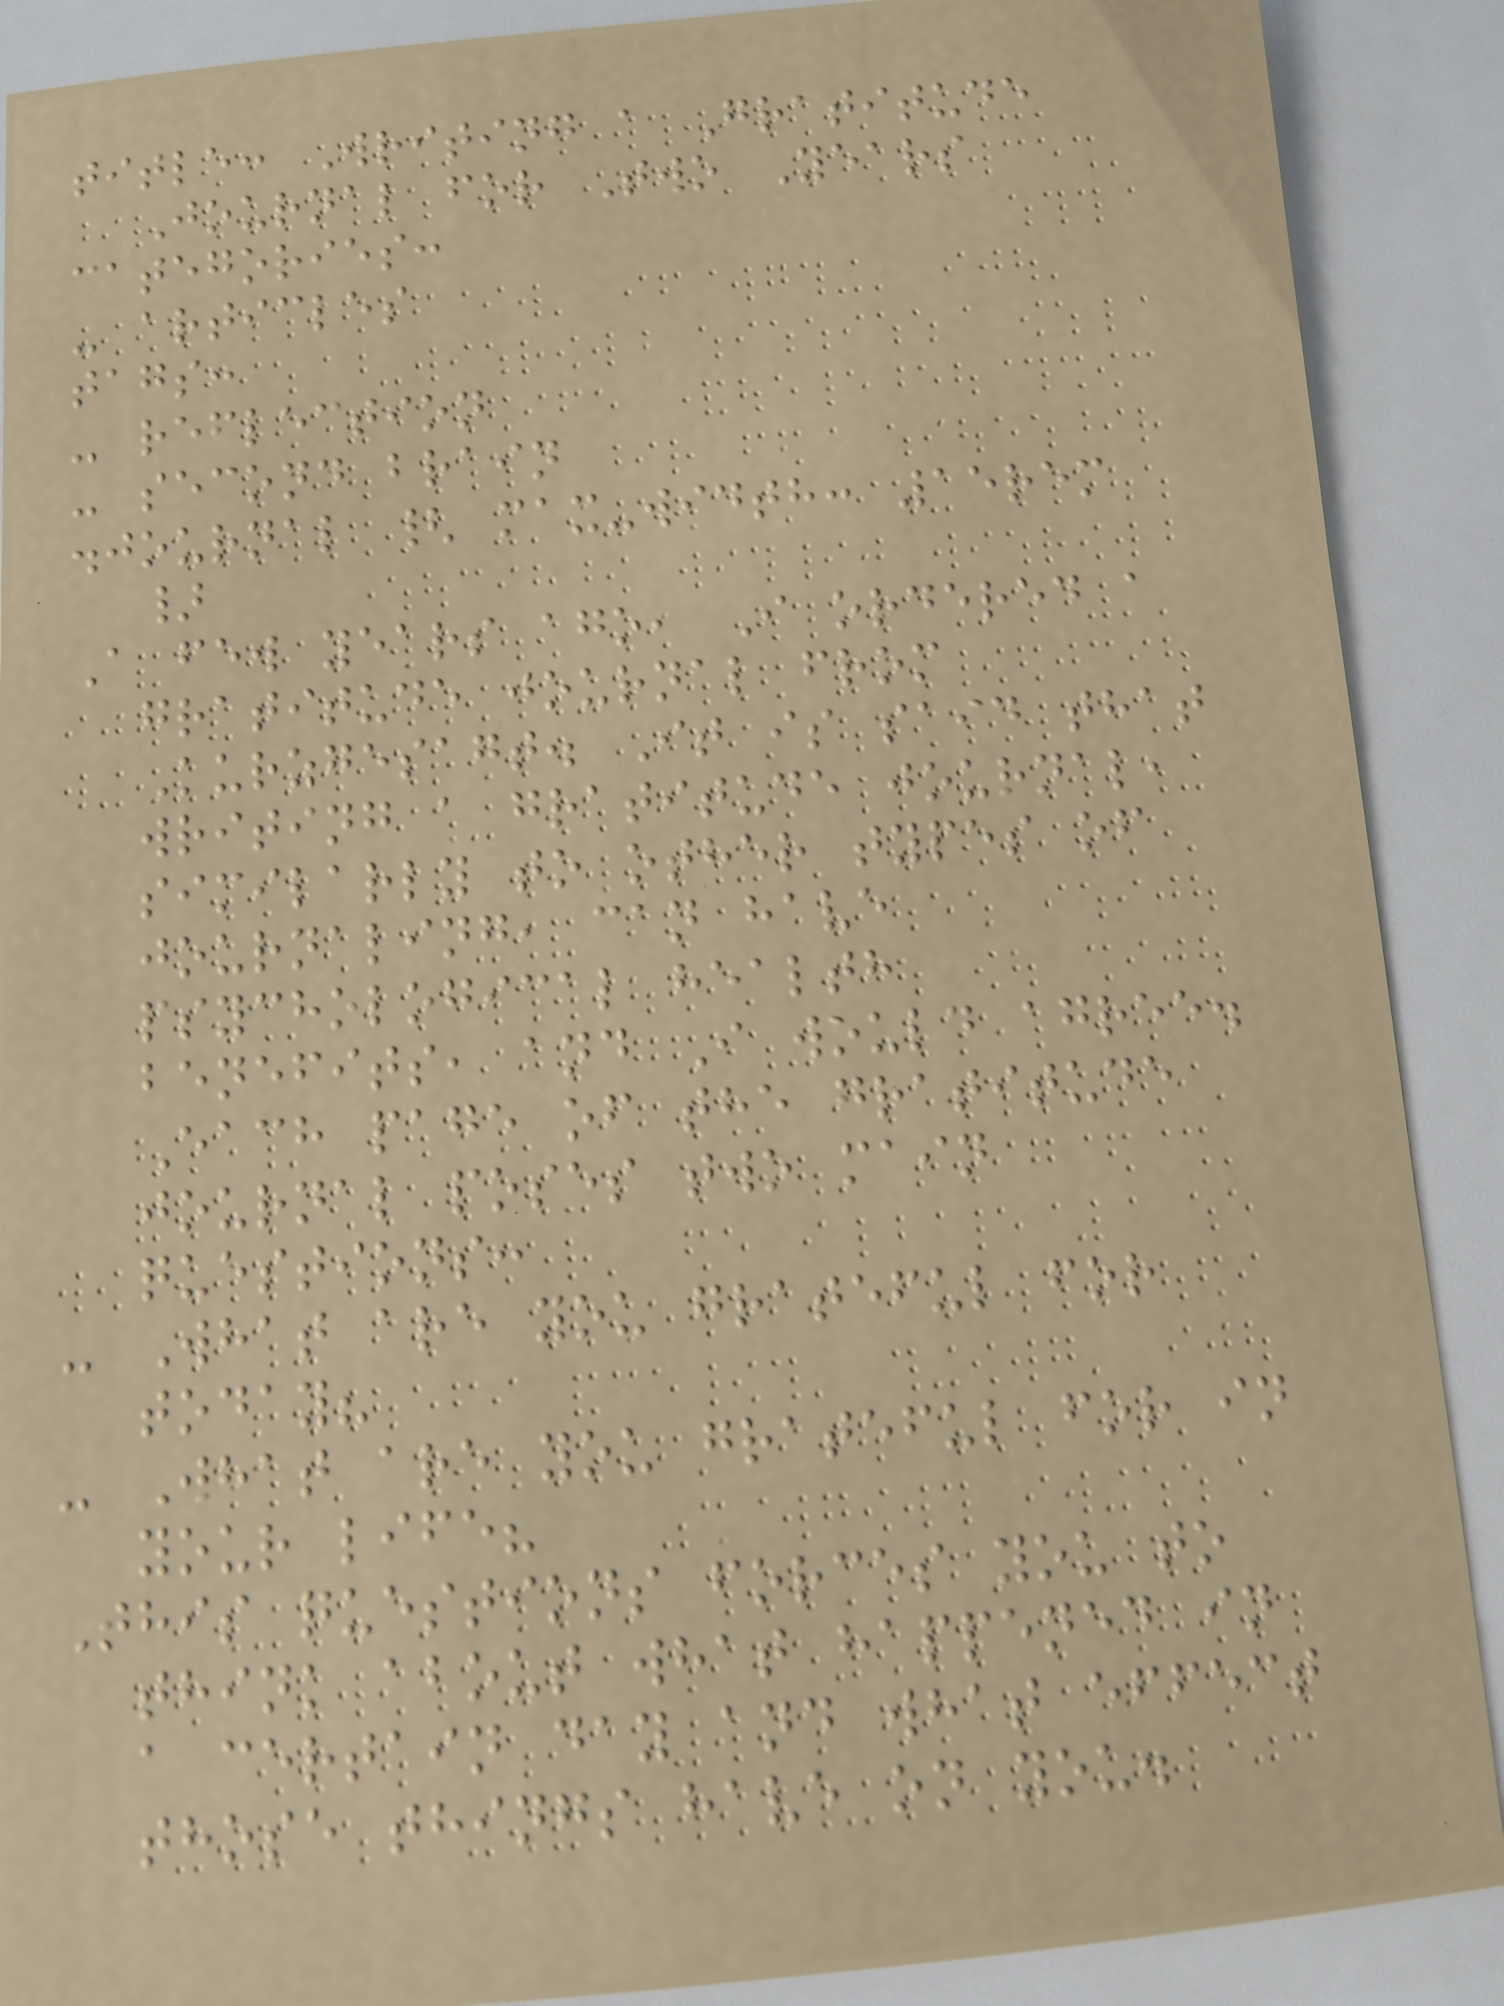title: Writing a Gratitude
Journal for Two Years
categories:
- articles
tags:
- reflection
- second brain
.journal { max-width: 15rem
}
A few years ago, I ordered a
gratitude journal from
Kurzgesagt. It is said that
writing a gratitude journal,
similarly to other types of
journaling, can have
psychological health
benefits, and I would agree.
Each page of the gratitude
journal poses two main
questions:
- What are you grateful for
today?
- What are you grateful for in
your life?
This questions forces you to
think about what happened in
a certain day and what effect
those things have on you.
